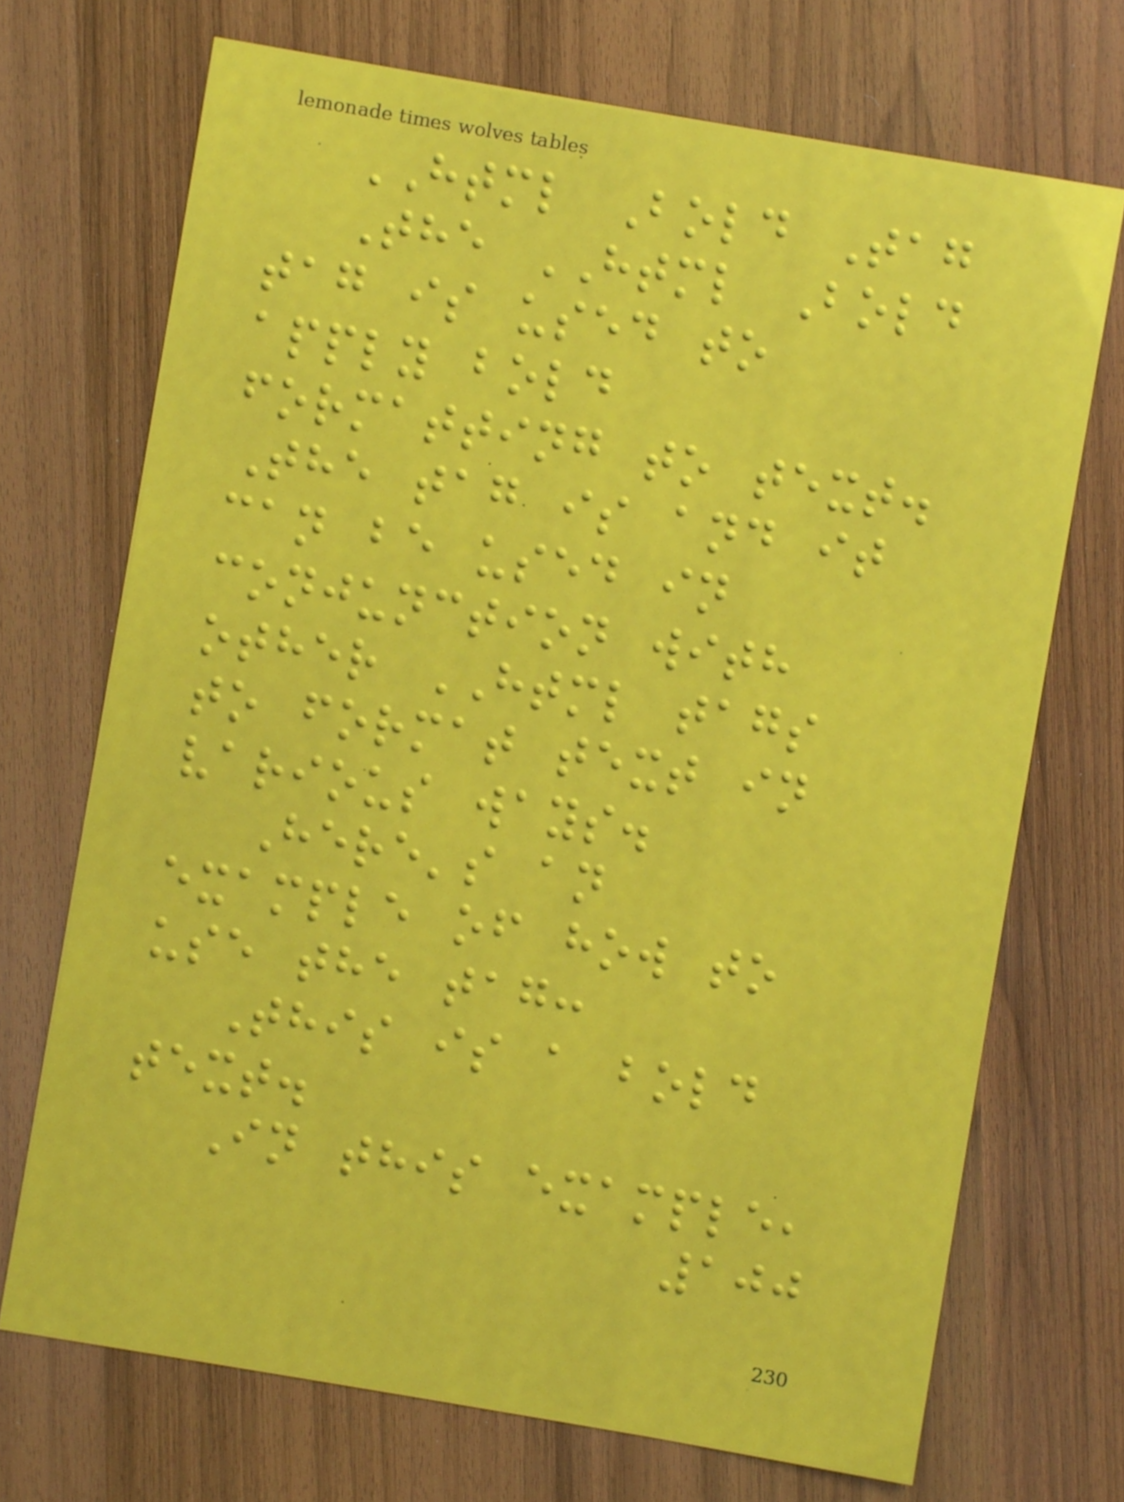HTML Bold Tag
The HTML Bold
tag is used to
apply bold
formatting to text.
The tag is and it
can be used in
conjunction with
other HTML tags
to format text in
various ways.
Here's an
example of how to
use the tag:
This is a bold
text.
In this example,
100
